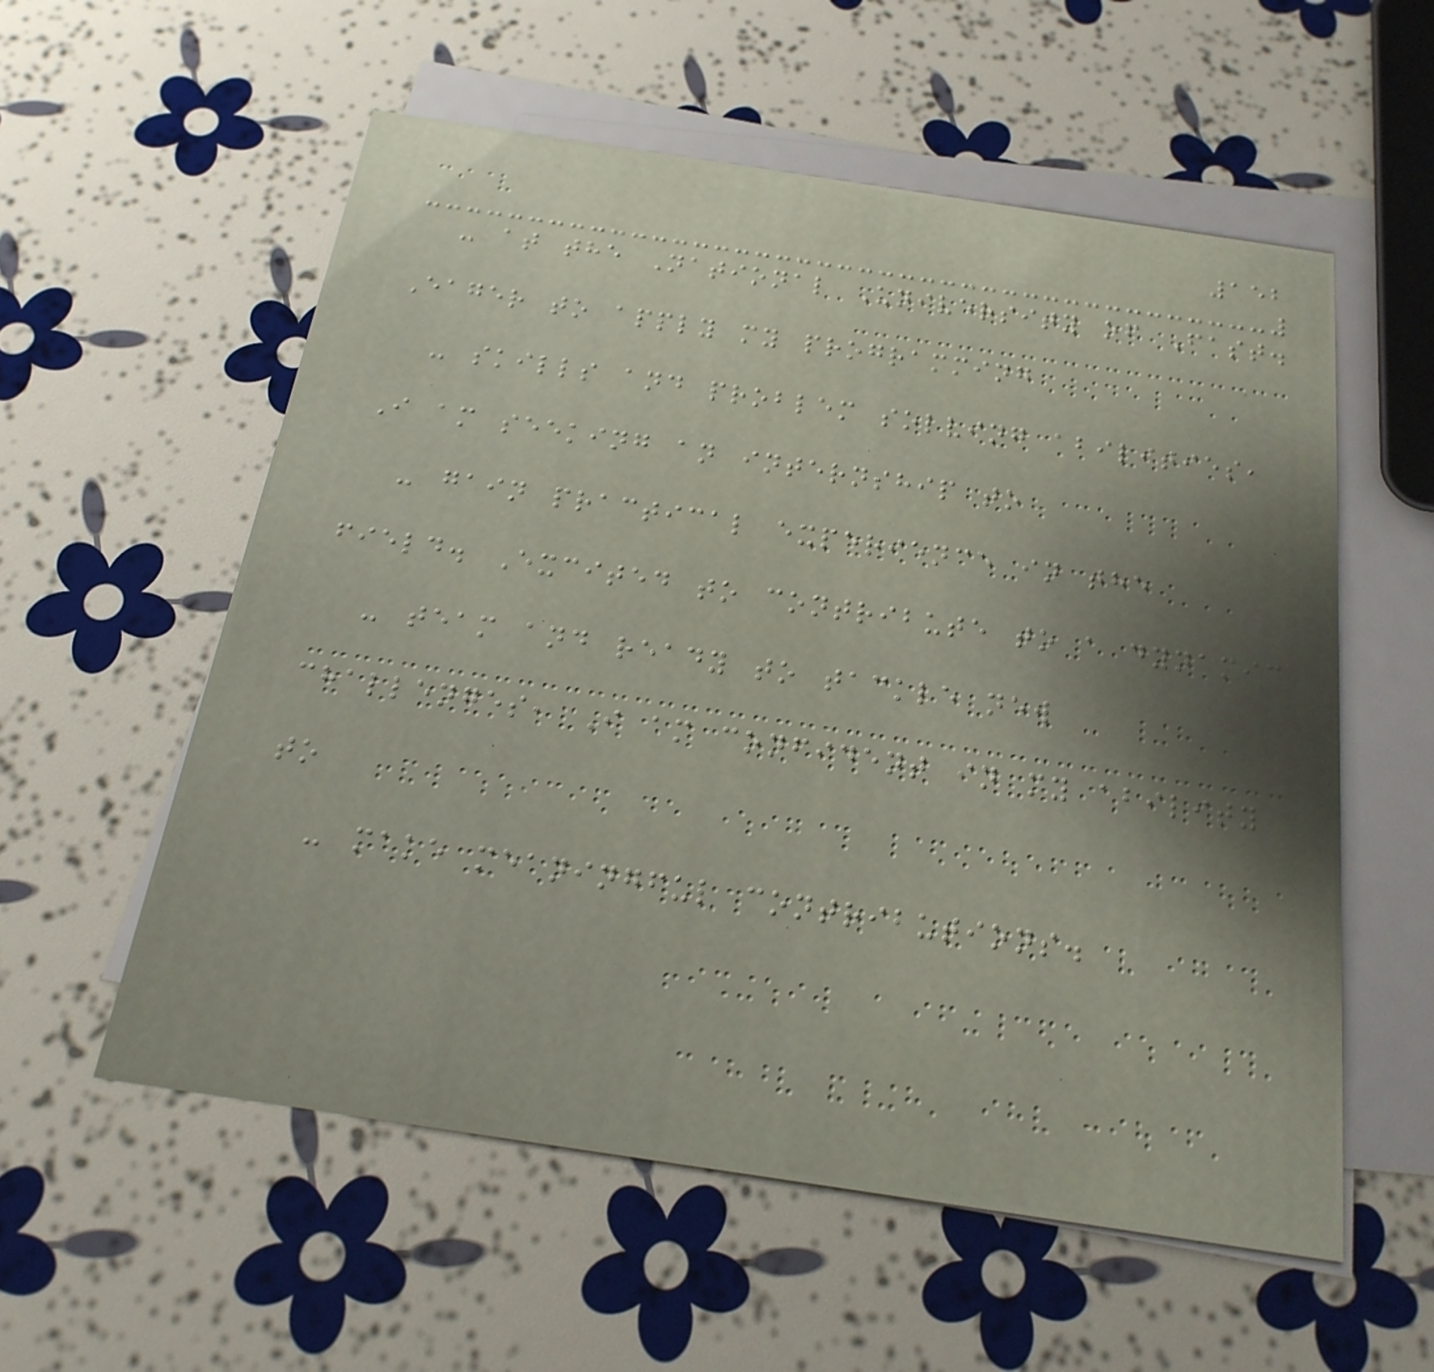152
- at the National University of Fast.
Eager to apply my programming
- skills and problem solving abilities,
I am seeking an internship to
- gain practical experience in the
field. Excited to contribute to a dynamic
- team and ready to tackle new
challenges, I am confident in my ability
to
- make meaningful contributions.
